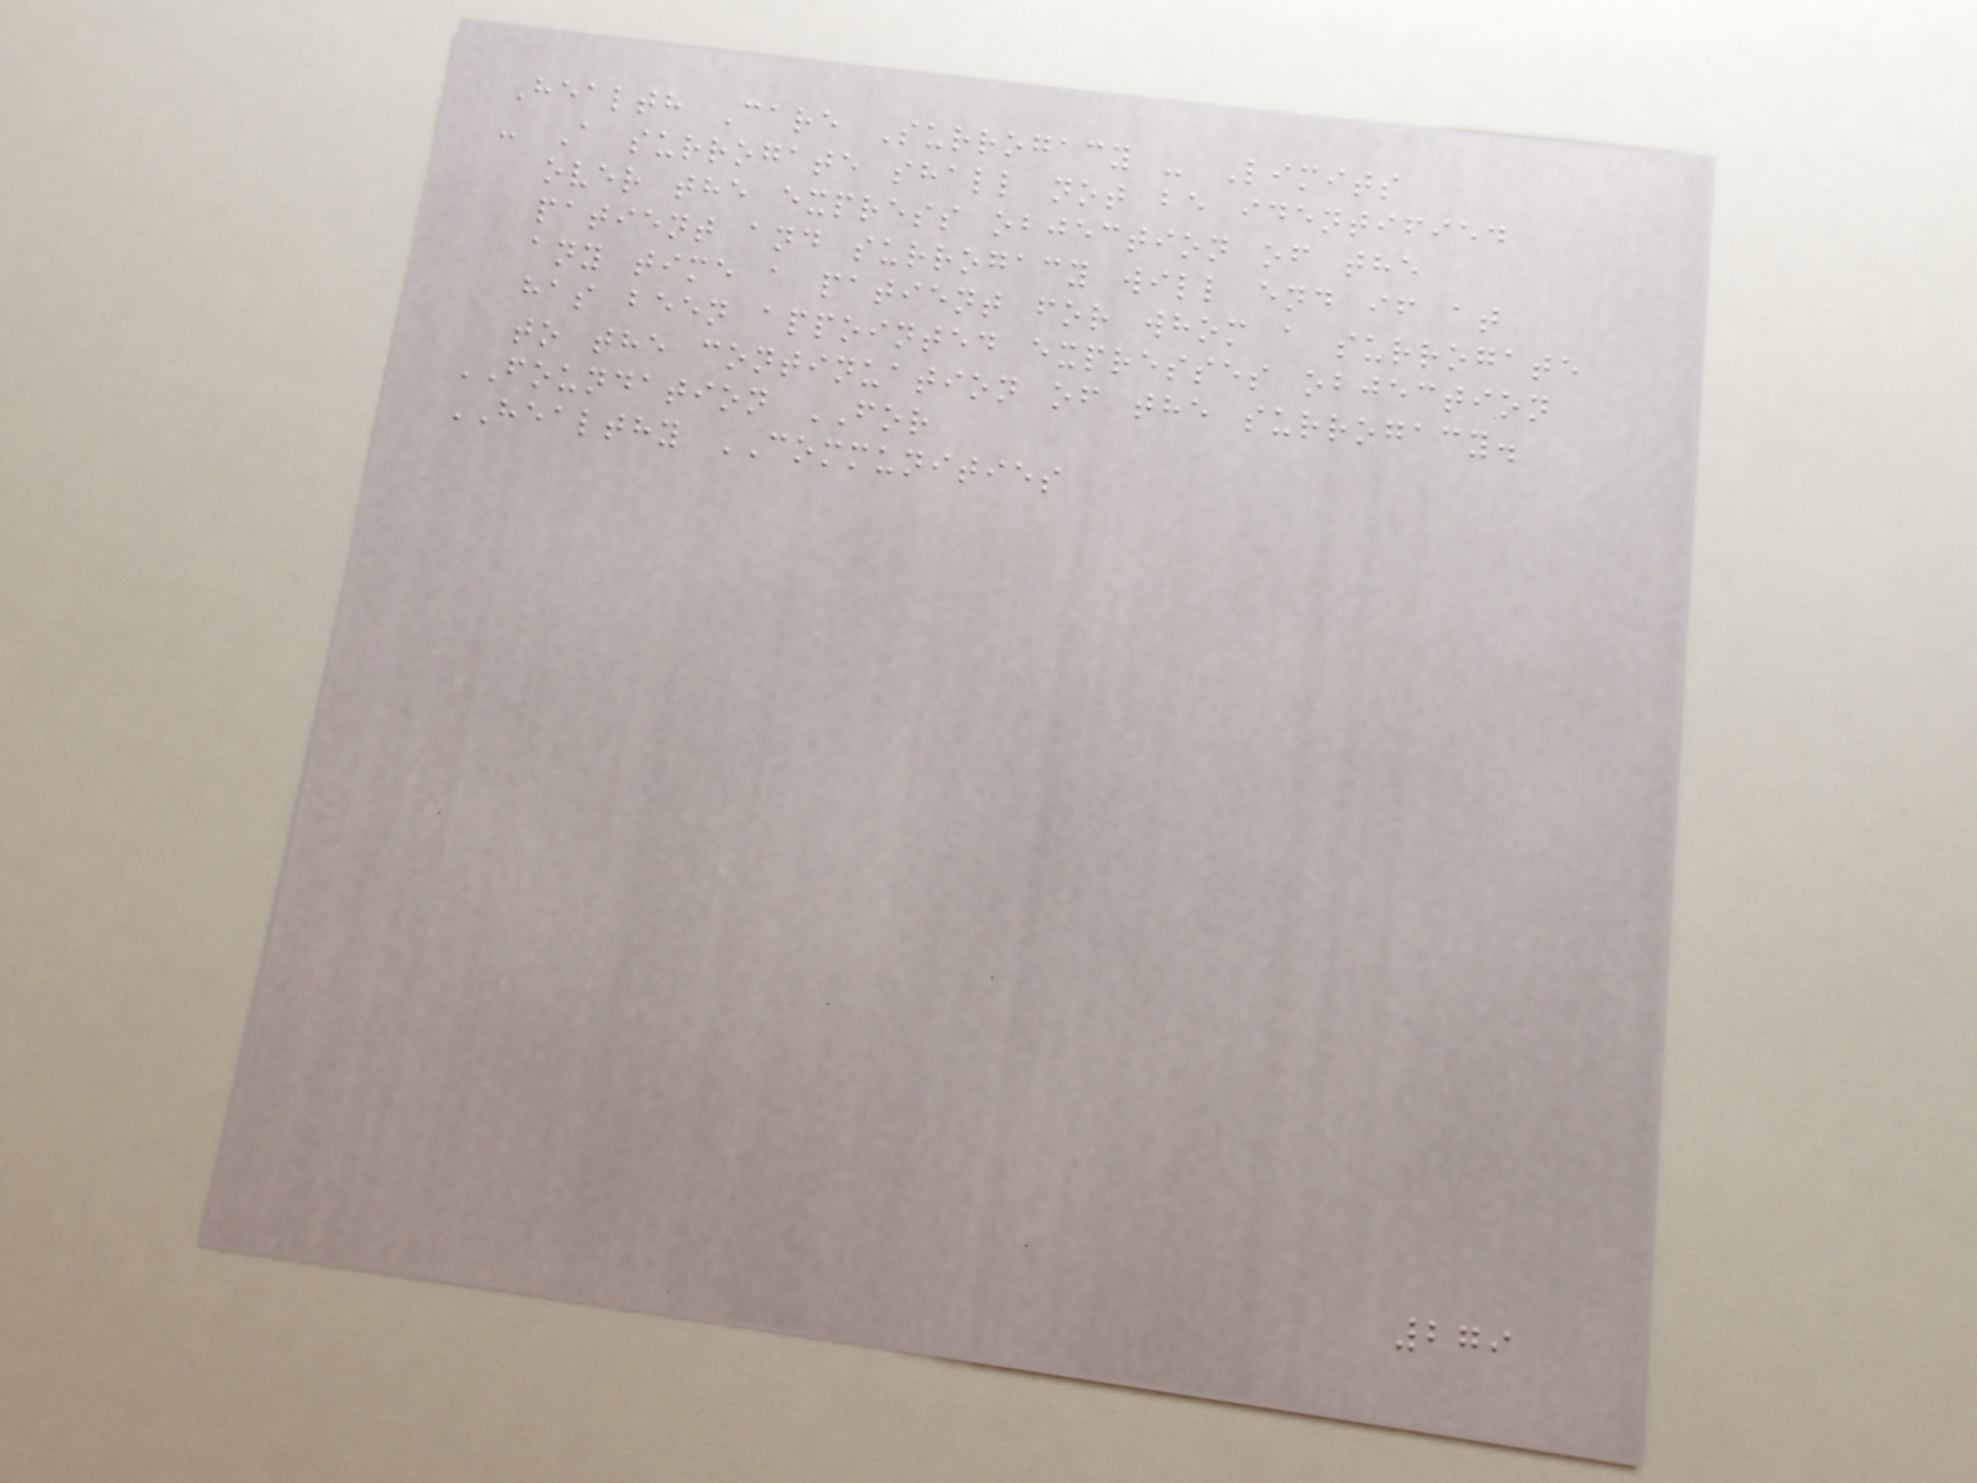Health Care Surrogacy - Limits
- A surrogate shall not be identified
over the express objection of the
patient and surrogacy will end if at
any time a patient for whom a surrogate
has been appointed expresses objection
to the continuation of the surrogacy.
FOUNDATION FOR
HEALTHY COMMUNITIES
279
